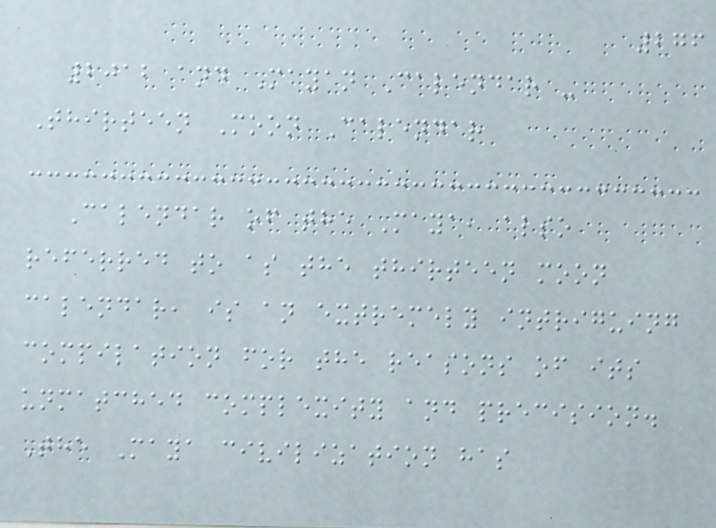276
2012 and Mayan Calendar -
Thirteen Moon Calendar
Calendar of the Maya, also
referred to as the thirteen moon
calendar, is an extremely intriguing
compilation for the reasons of its
unmatched complexity and precision.
The Maya civilization has
